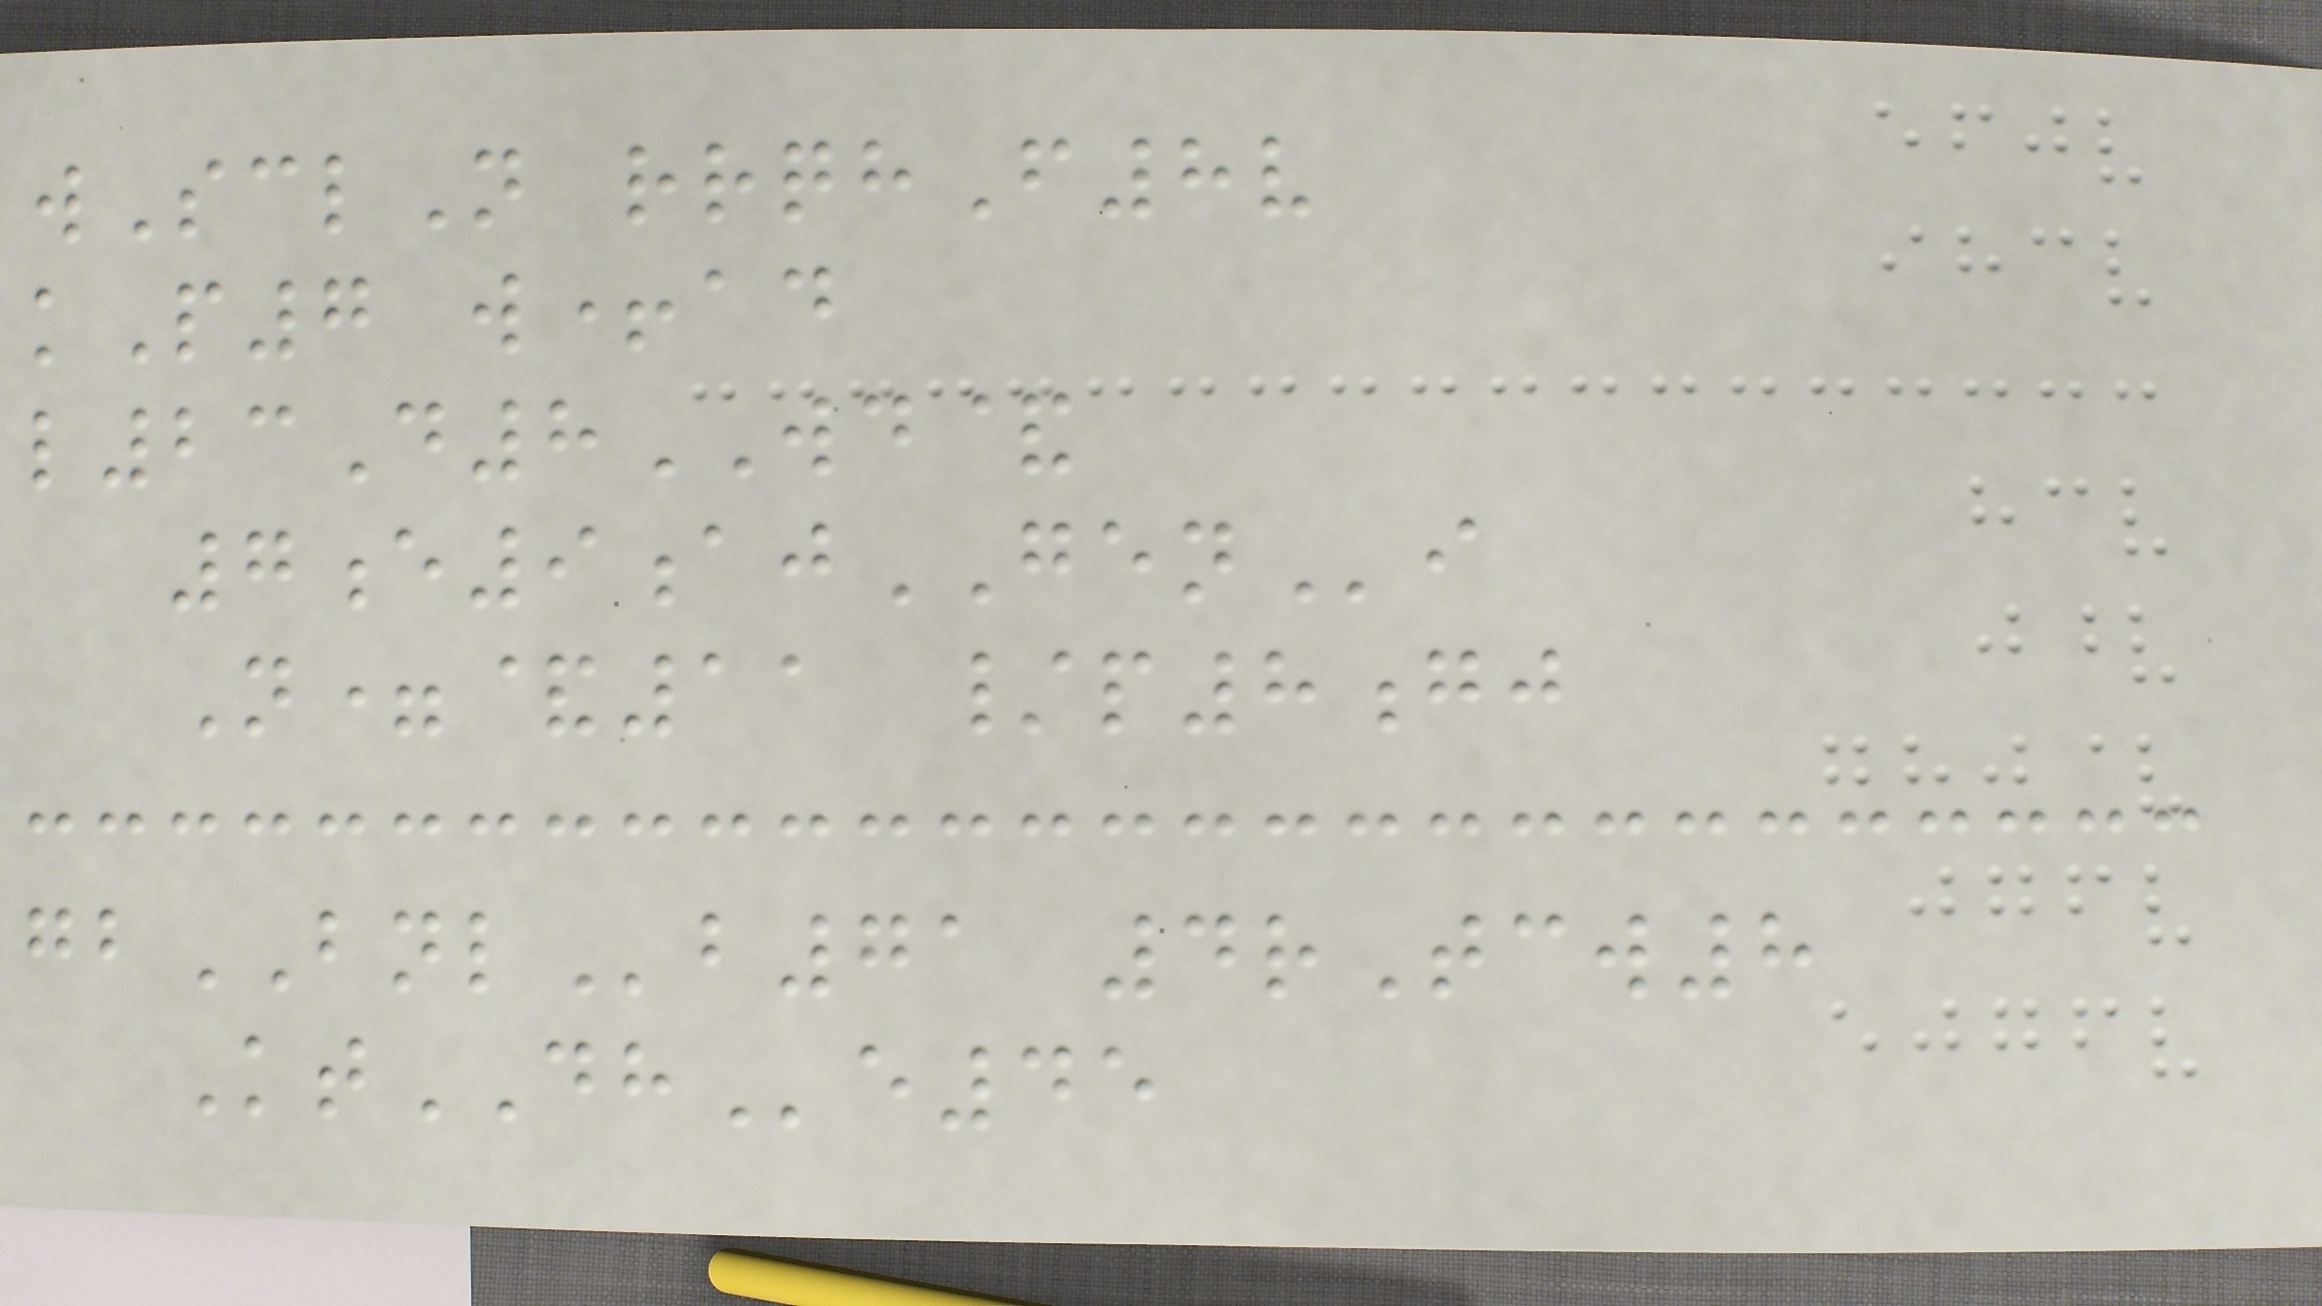wSclN rrqhF8v
kP7 w+ad
l23D8WD&
7e9ajGENi
N=&11 /p8gj
gbBNLb71 4rTcw8
KtDHe45
